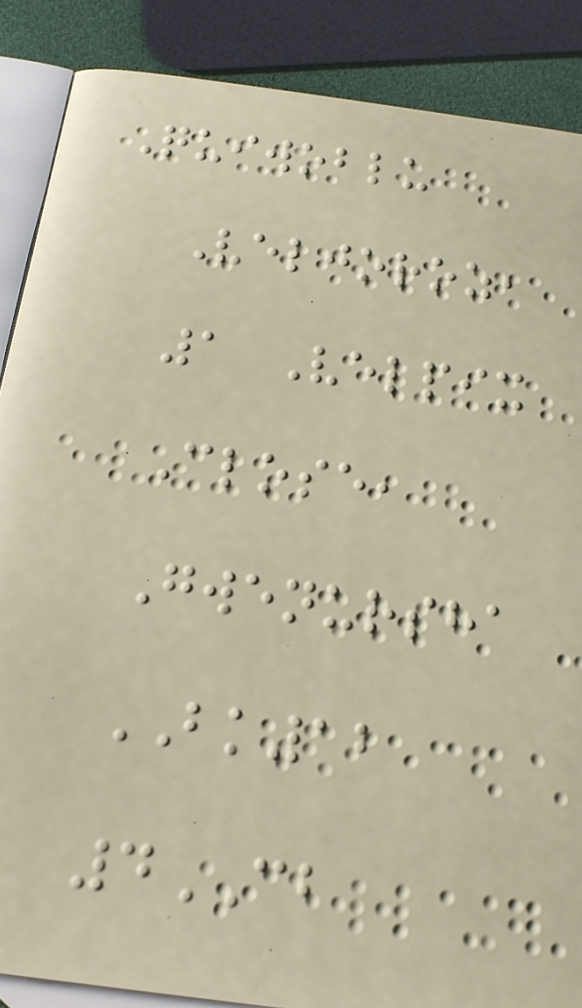Quiwoblu
Veljoroz,
1 Velpix
Close,
Gwenursha
BK12
4CB
